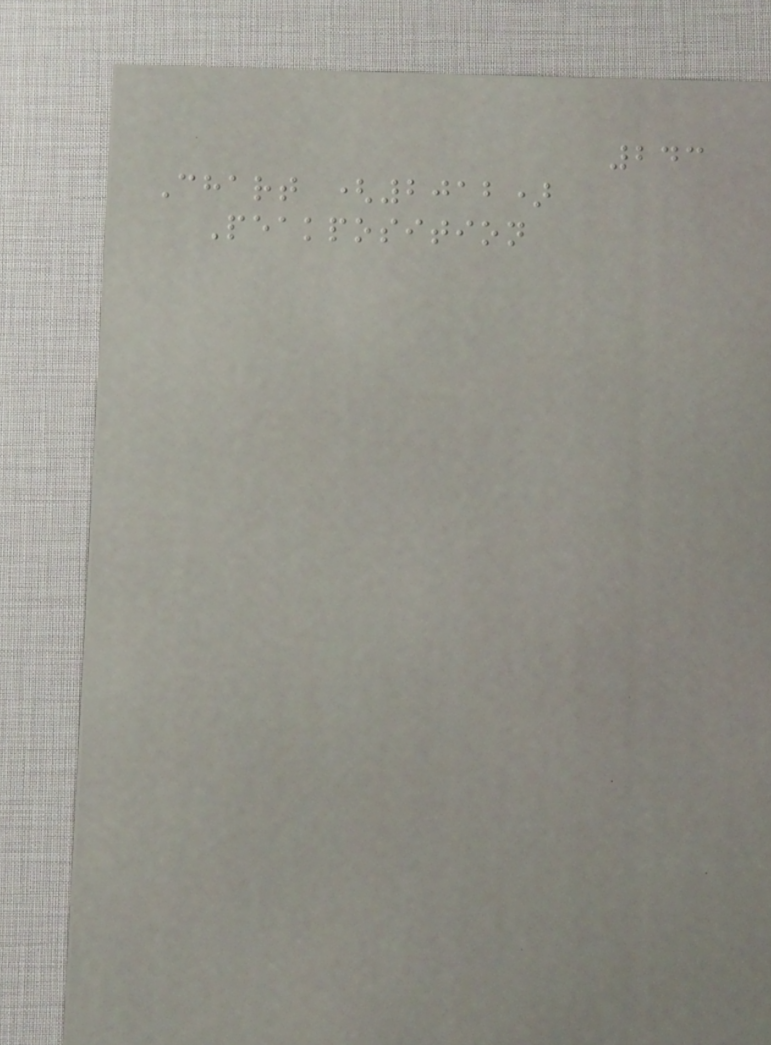243
Chart (2012)
Peakposition
